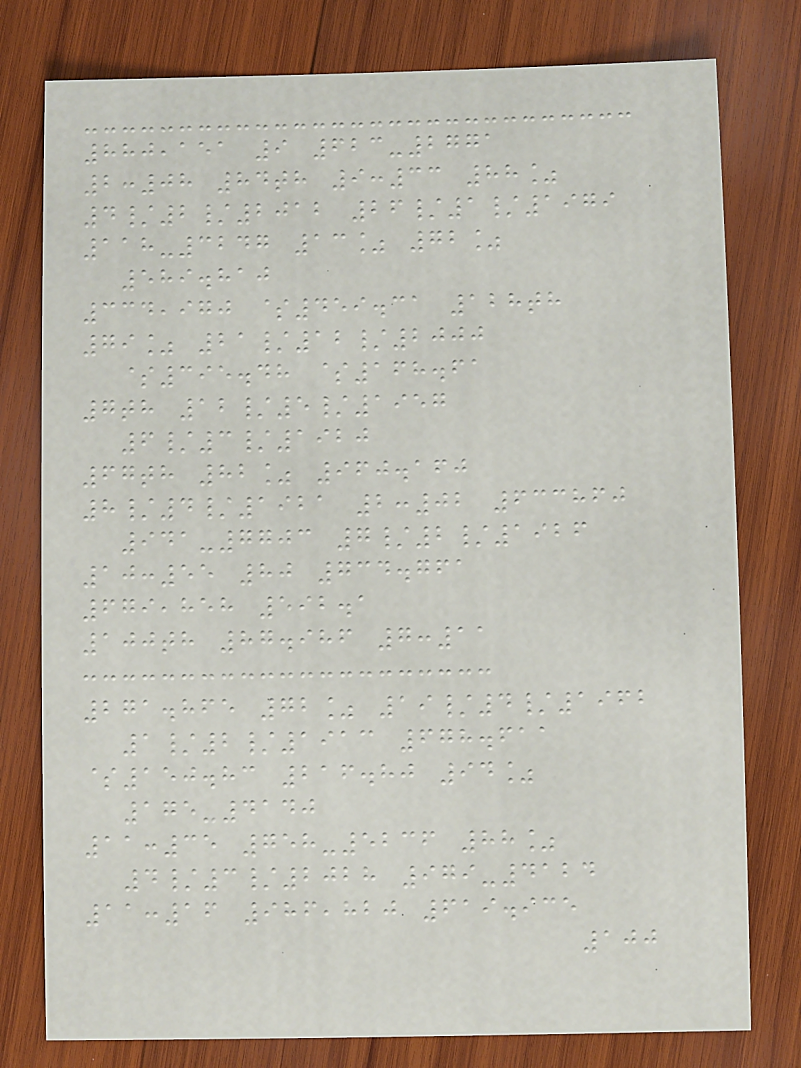880,151 9 623-2771
2:08 84th 9:33 88%
4/2/2012 26/1/1979
118-3247 13% 72%
589.810
334,970 $459.31 128th
79% 21/12/2000
$395.48 $168.61
7th 12/5/1957
6/3/1920
67th 82% 960.160
8/4/1921 2:02 633860
941-7703 7/2/1926
10:55 80 734.761
679,858 592.1
100th 87.986 7:11
271.865 72% 19/4/1962
1/2/1913 678.611
$150.83 216.80 94%
175-4140
11:35 758-5236 88%
4/3/2028 979-4124
11:16 986,820 619.935
100
